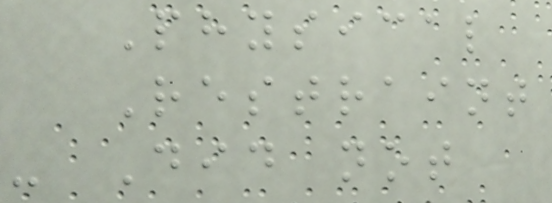Physical
Restraint
- Did not
